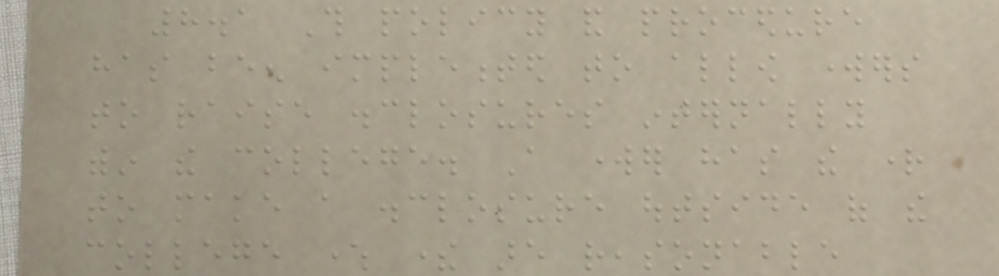8.1 This policy and procedure
has been implemented to allow workers
to raise disclosures internally
within the college. A worker has the right
to make a disclosure outside of the
college where there are reasonable
